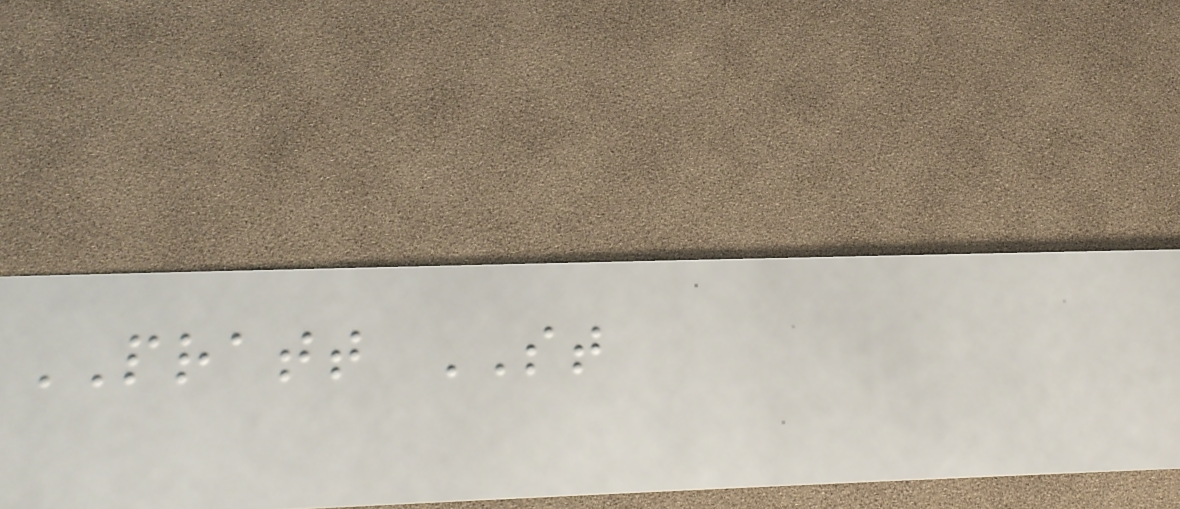PRATT ST
